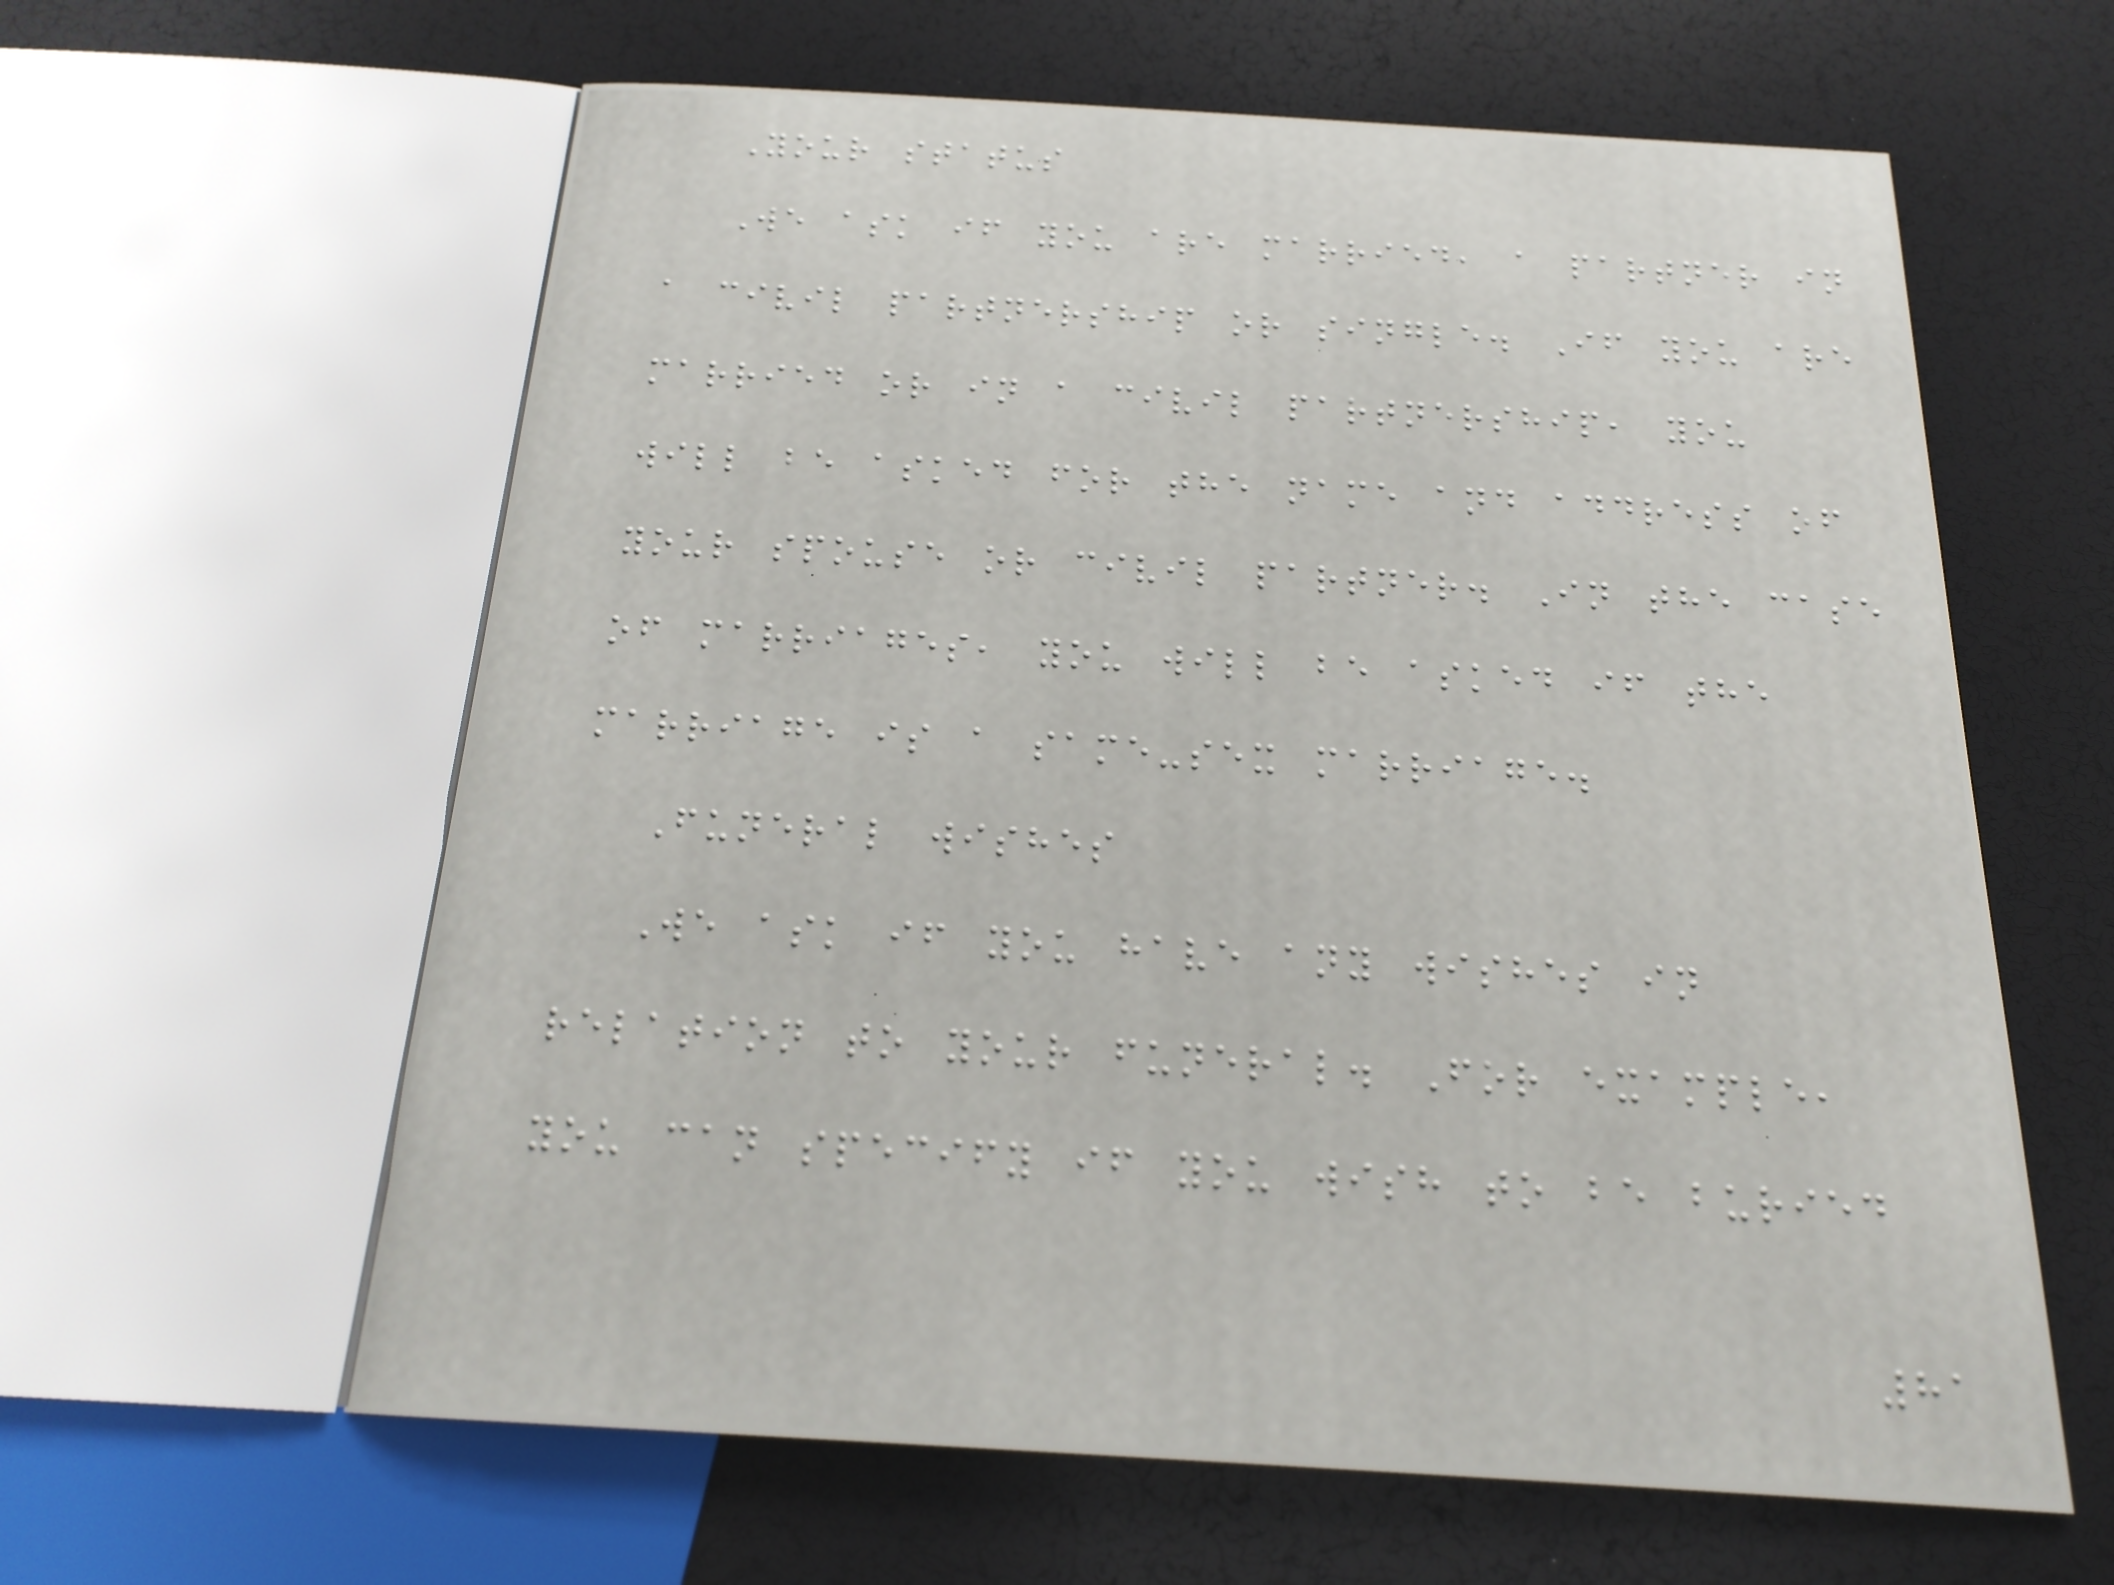Your status
We ask if you are married, a partner in
a civil partnership or single. If you are
married or in a civil partnership, you
will be asked for the name and address of
your spouse or civil partner. In the case
of marriages, you will be asked if the
marriage is a same-sex marriage.
Funeral wishes
We ask if you have any wishes in
relation to your funeral. For example,
you can specify if you wish to be buried
81
